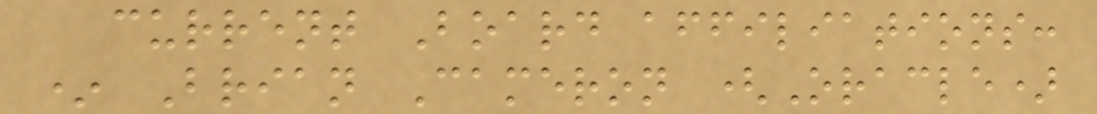current Board affiliations:
* Brian Cameron (Oracle)
